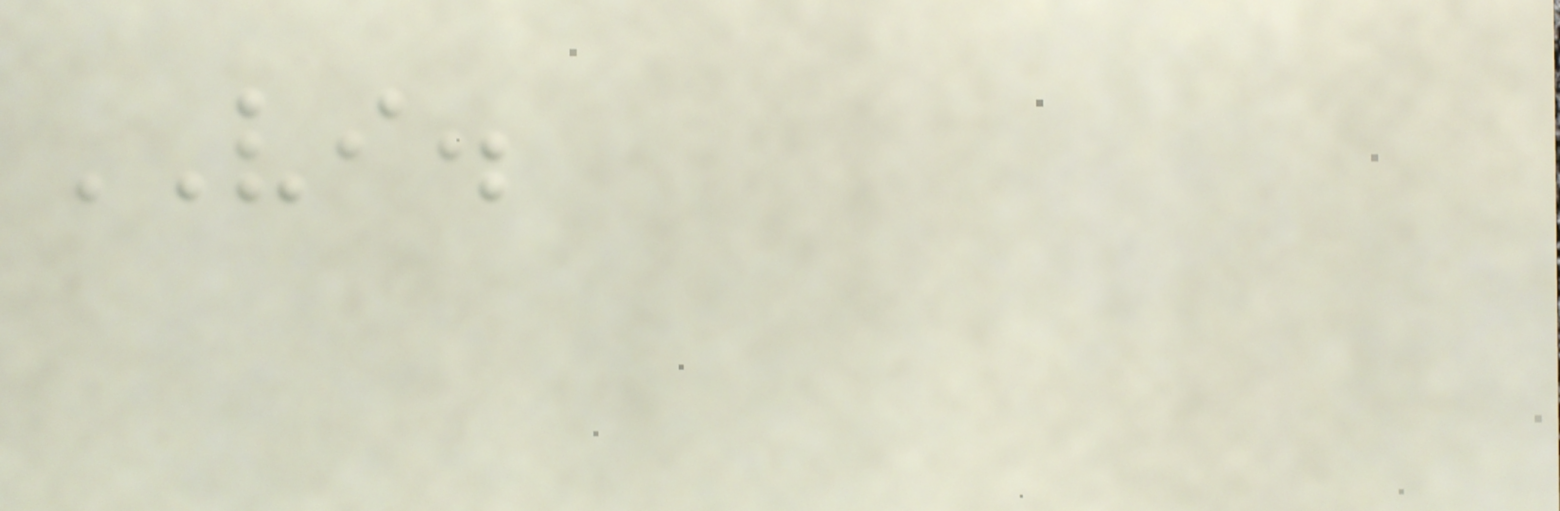VI.
